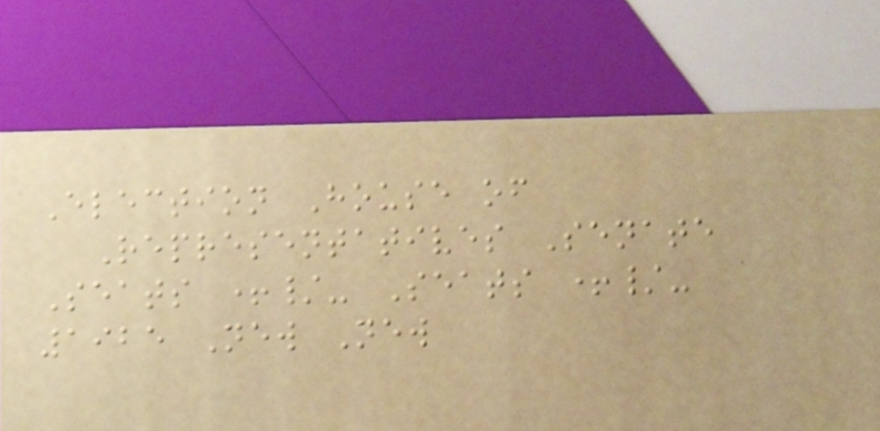Election House of
Representatives Senate
Seats +/- Seats +/-
1925 New New
